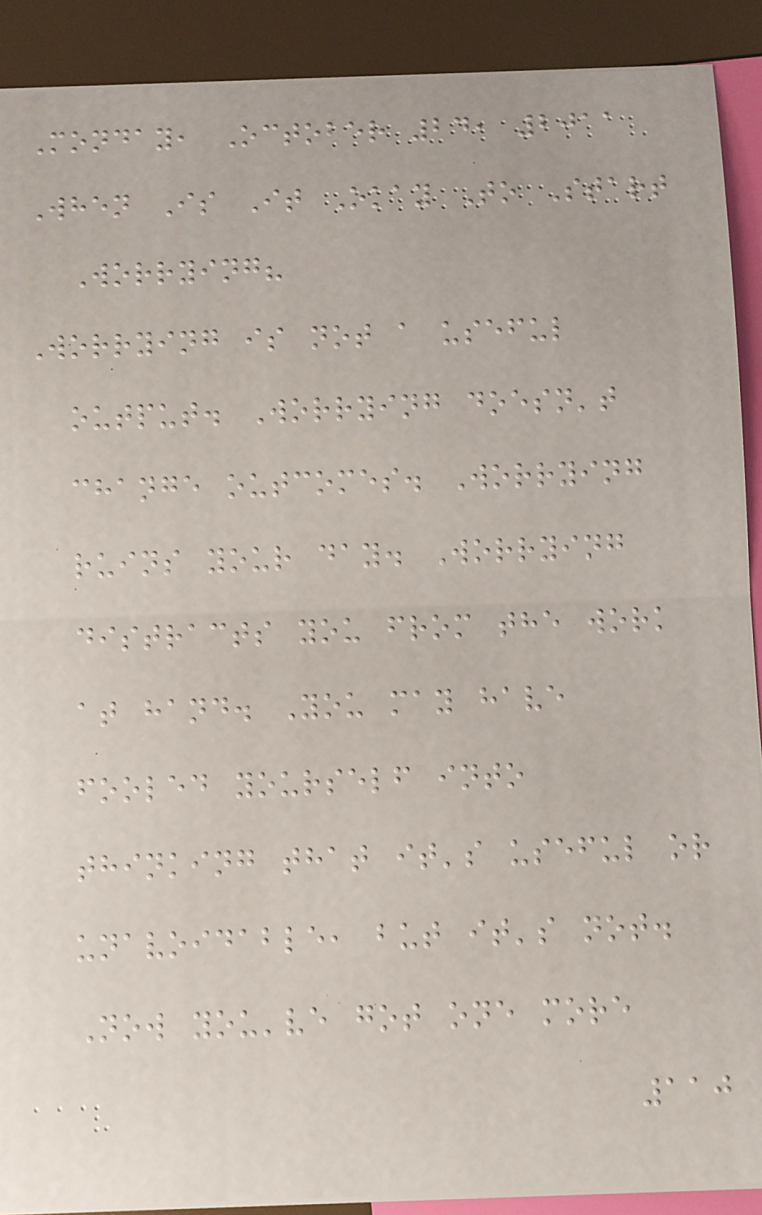Monday, October 24, 2011
When Is It Okay To Start
Worrying?
Worrying is not a useful
output. Worrying doesn't
change outcomes. Worrying
ruins your day. Worrying
distracts you from the work
at hand. You may have
fooled yourself into
thinking that it's useful or
unavoidable, but it's not.
Now you've got one more
110
